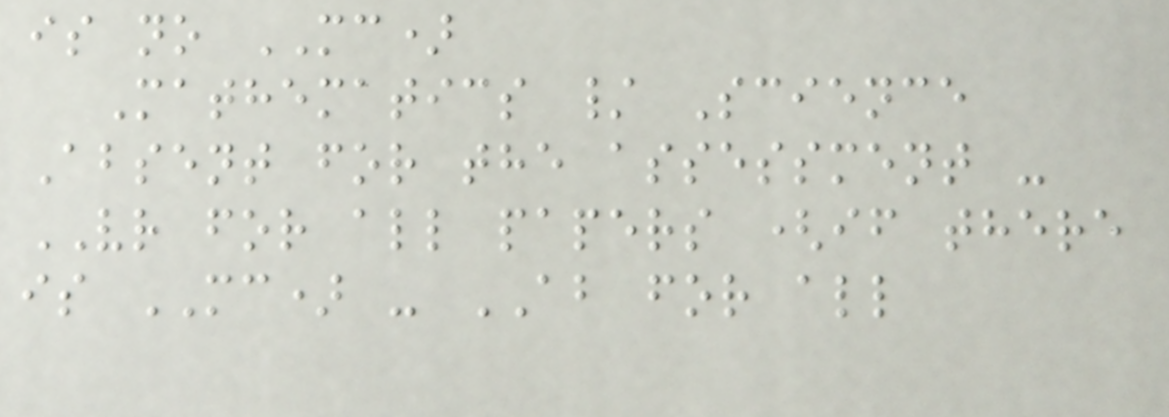is no MC)
Mathematics / Science
Absent for the assessment -
VR for all papers (if there
is MC) - AB for all
